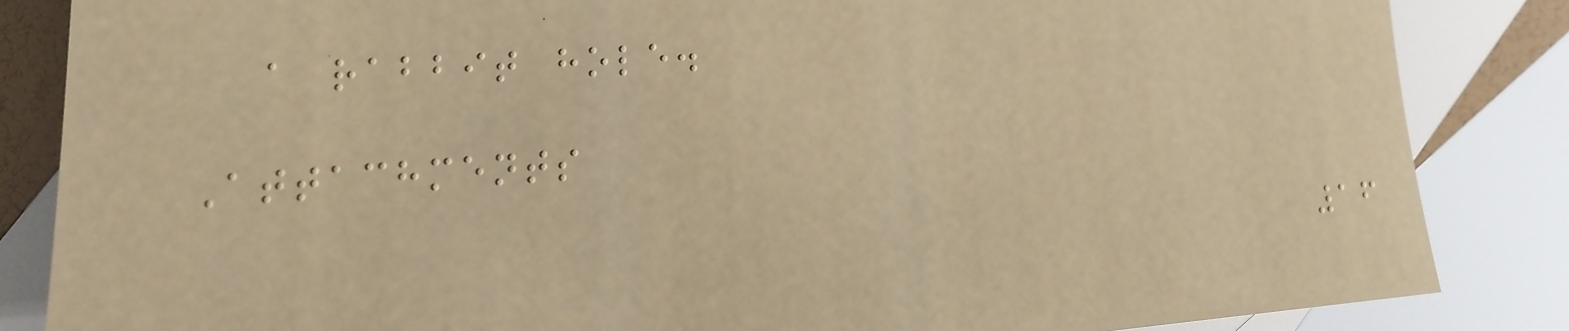a rabbit hole.
Attachments
16
